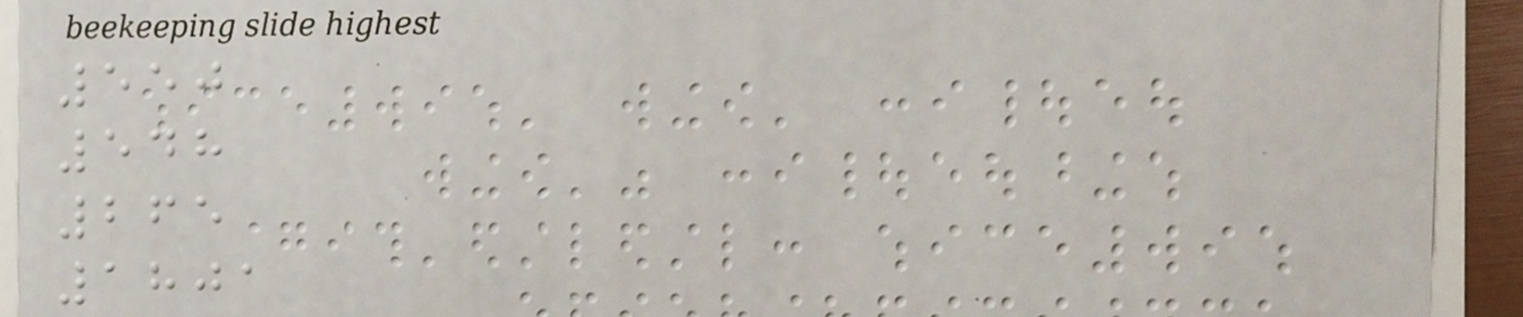550
548
265
1801
